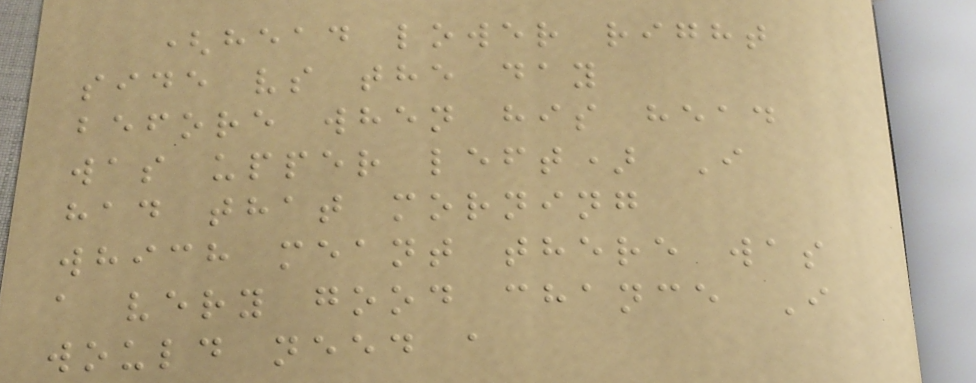(head lower right
side vs the day
before when his head
was upper left) I
had that morning
which meant there was
a very good chance I
would need a
